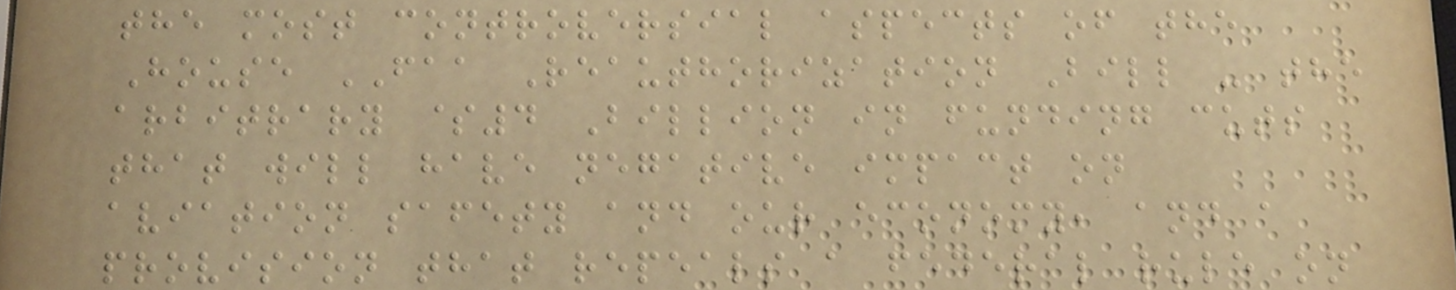the most controversial aspects of the
House FAA Reauthorization Bill - the
arbitrary $4 Billion in funding cuts
that will have negative impact on
aviation safety and our economy, and a
provision that repeals a federal rule on
